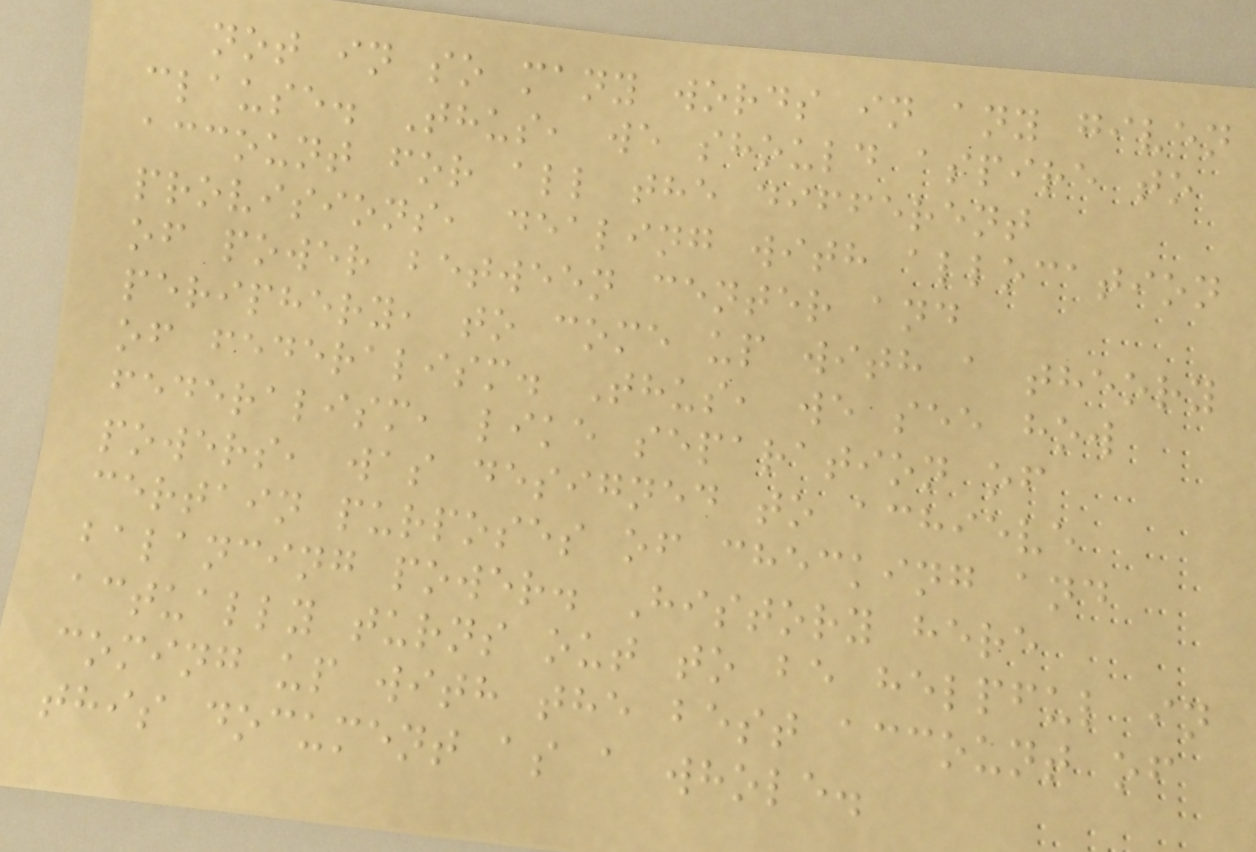not in so many words in any given
clause. Thus, we should aspire to
account for all the different
provisions, dealing with allocation
of power between center and
periphery, to come up with a theory
of federalism. Thus, we see how
federalism, like separation of
powers, was designed to achieve
certain purposes of checking and
balancing power. History here
actually turns out to be helpful in
coming up with the best account of
this document as a whole.
